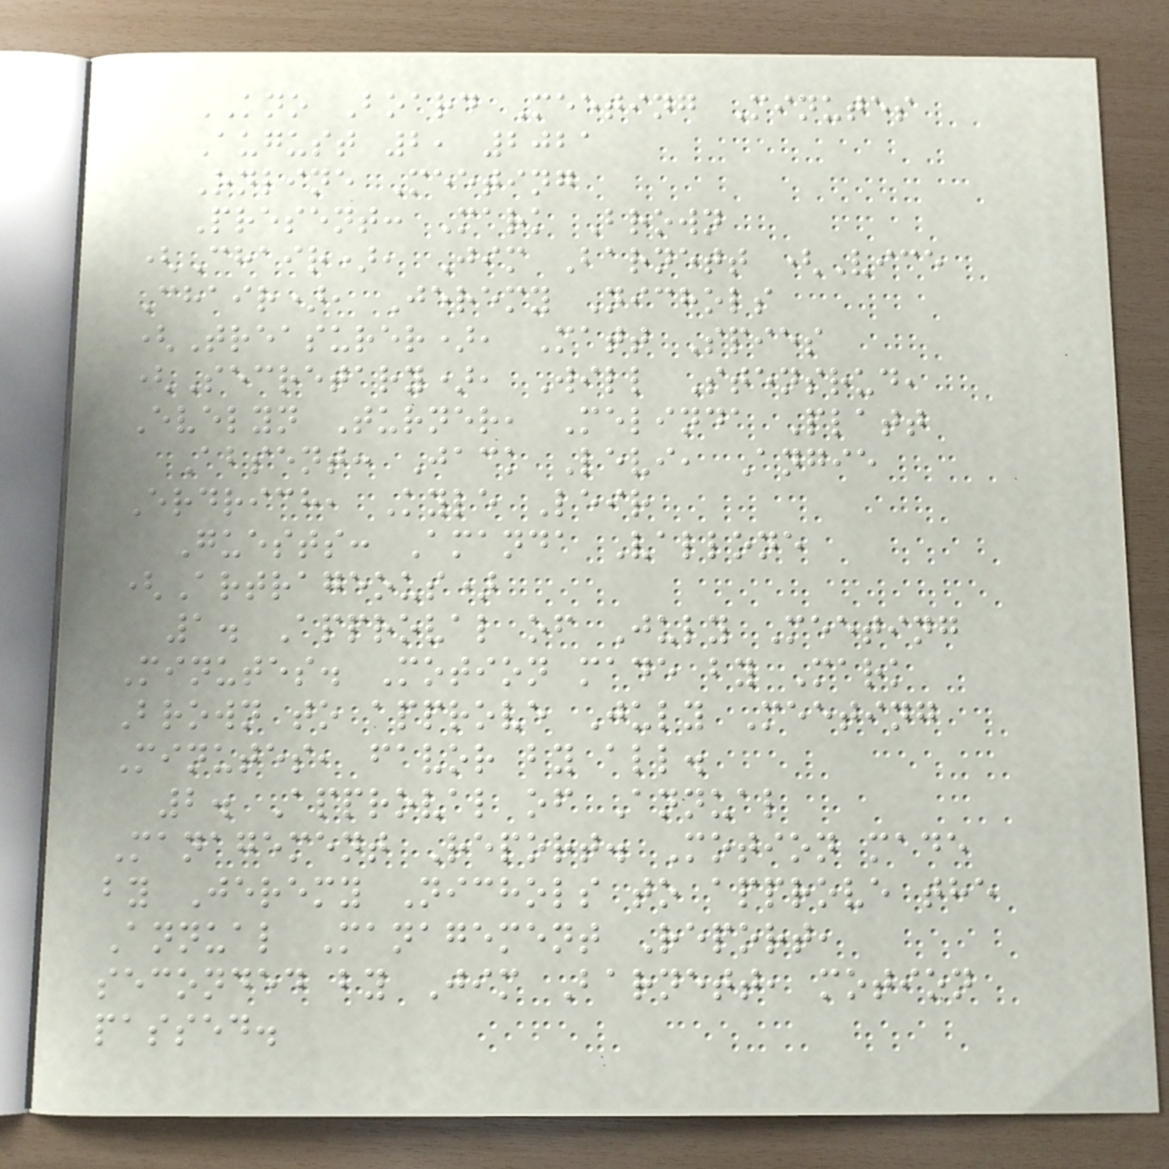KNO Board Meeting Minutes
August 2, 2021
Online Meeting
Present: Mark Brown
(Chair), Jim Barnett (Vice
Chair), Jeremy Nichols
(Treasurer), Matt Spies
(Secretary), Will Stensrud,
Evelyn Turner, Melinda Platt
Absent: Jack Levi, Angie
Erdrich, Kyle Leir
Guests: Amanda Vallone
(Artrageous)
1. Approval of July Meeting
Minutes. Motion made by Mark
Brown to approve July Meeting
Minutes, favor by all.
2. Approval of Annual
Management Report. Motion made
by Jeremy Nichols to approve the
Annual Management Report,
seconded by Jim Barnett, motion
passed.
